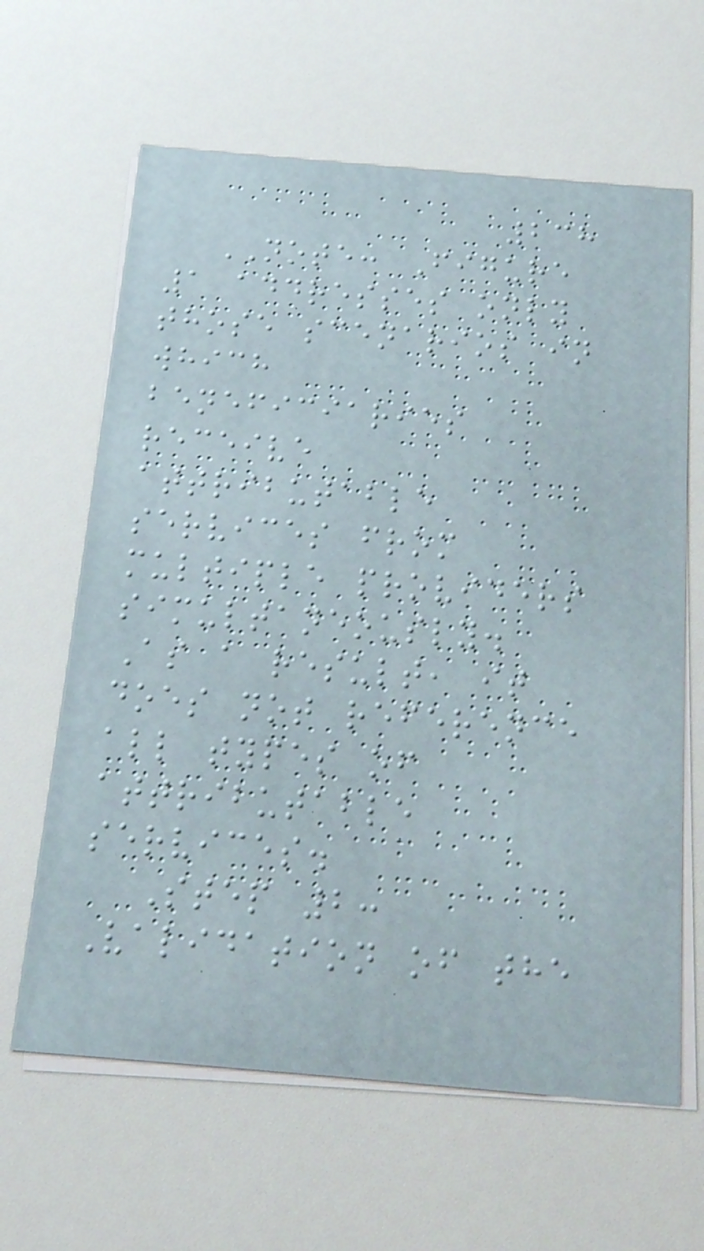238
NOTE: Figure
1 addresses only
those scenarios in
which
beneficiaries
receive
attributable
services from
multiple providers
simultaneously.
As a result, it
does not reference
all types of
attributable
services.
Step 2:
Validation of the
